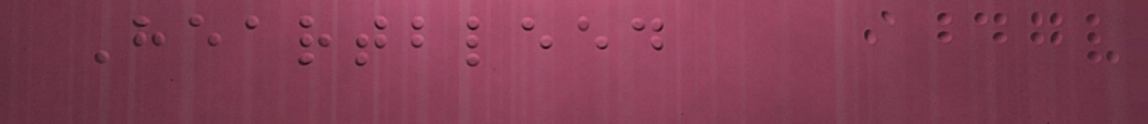Heartbleed
